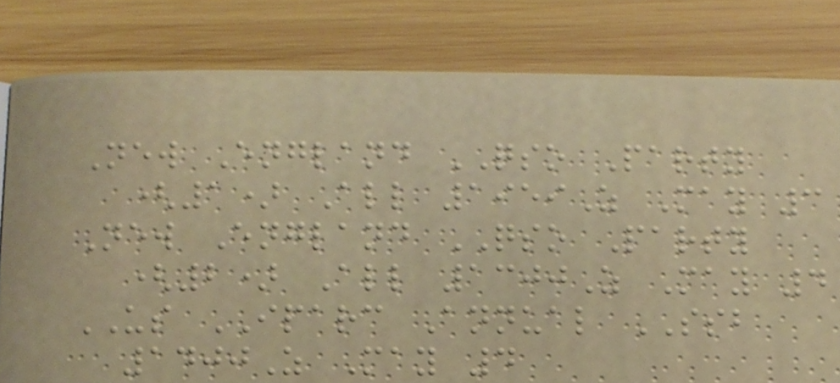New England QSO Party
(1) All 1959Z May 3
New England QSO Party
(2) All 1300Z May 4
US IPARC Annual SSB
1400Z May 4
